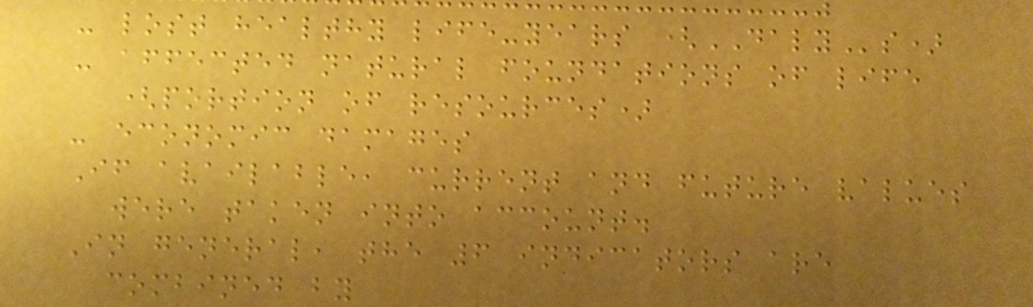- lost healthy life-years (DALYs)
- affected natural foundations of life
(portion of resources)
- economic damages
If available, current and future values
were taken into account.
In general, the 6 indicators are
combined by
